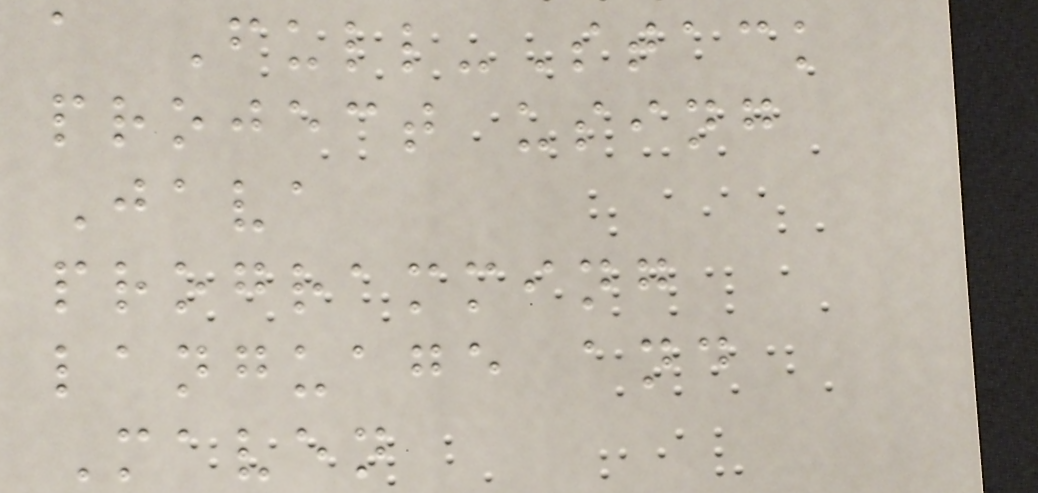a Full-Stack
project using
Java
programming
language and
Maven
